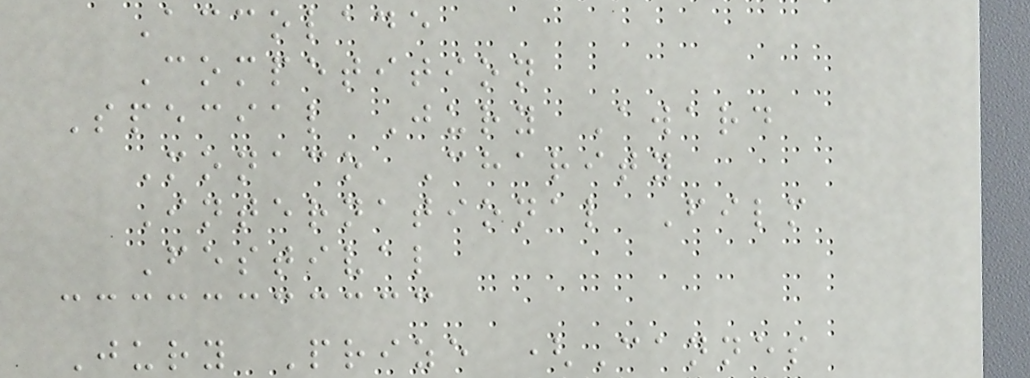Accolade
Competition
Special Jury Award
Monaco Charity
International Film
Festival
Jury Prize (Cannes
